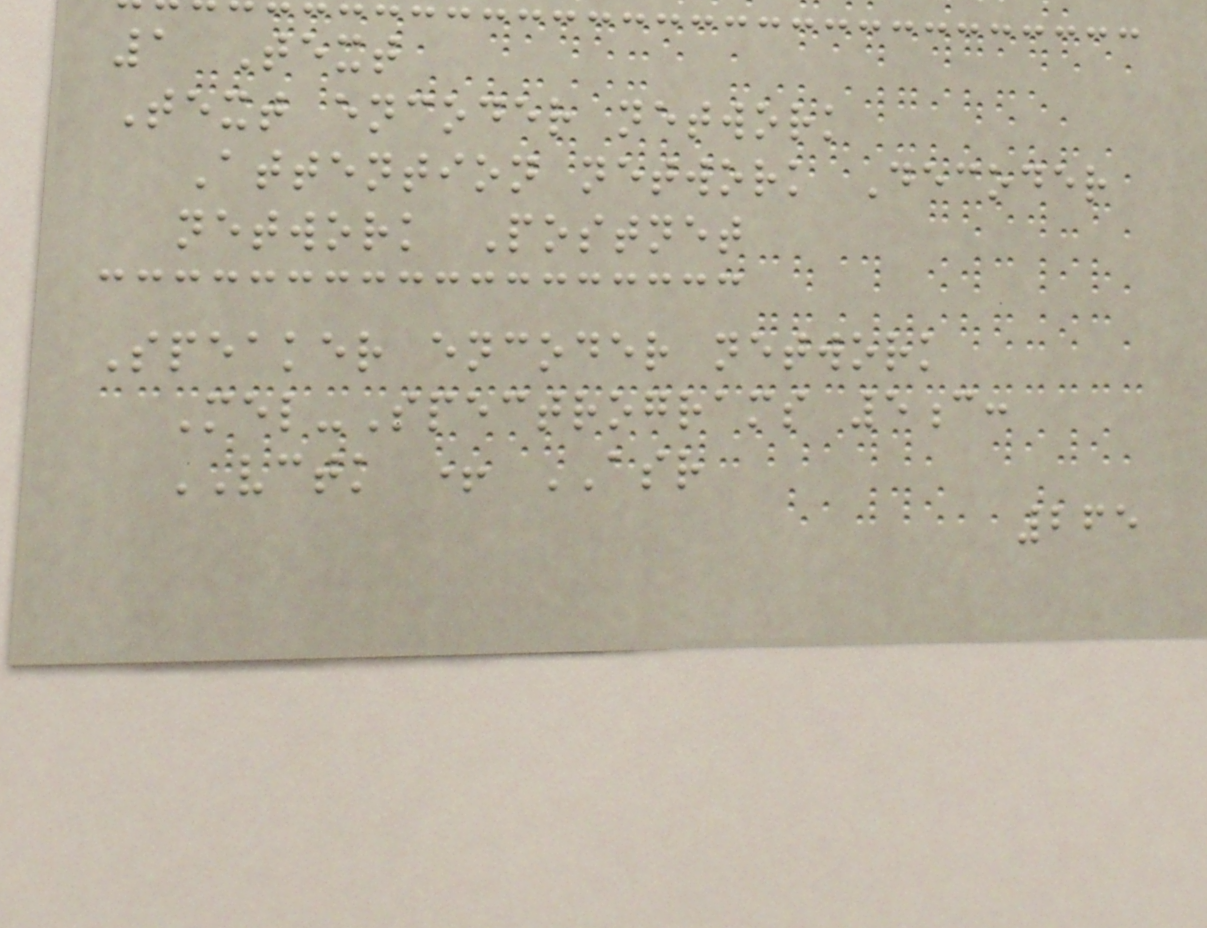1 Text
Text encoder network
Attention network Decoder
network Postnet
Speaker encoder network
Mel-Spectrograms 5c:
VCTK + ASR
265
